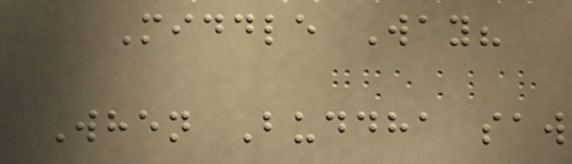Middle Way?
When Buddha saw
